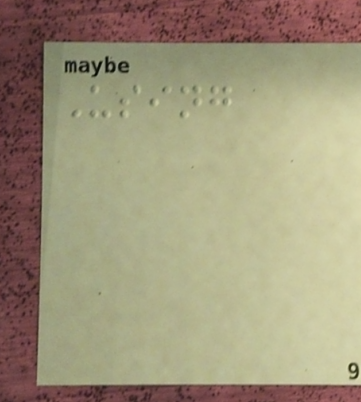Using
